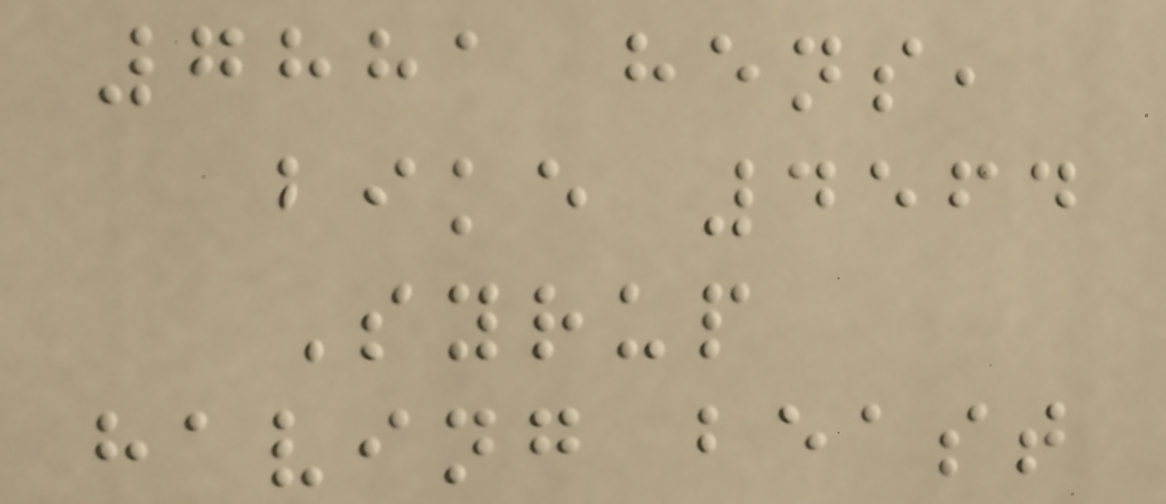7881 hens,
bike 4564
Syrup
having beast
